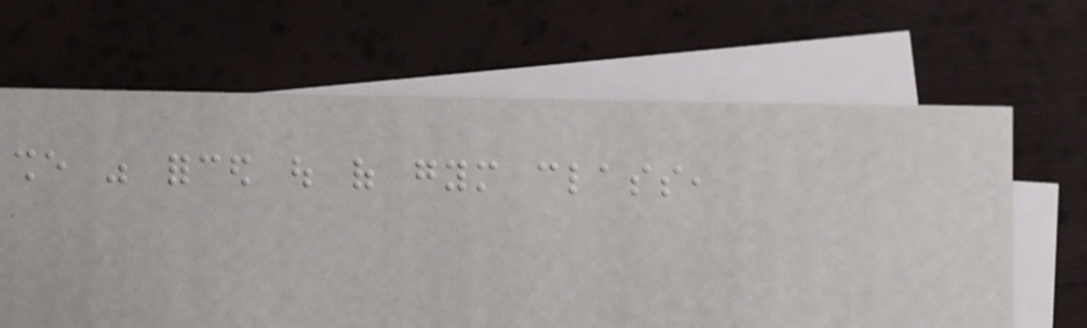she was forced out of gym class,
